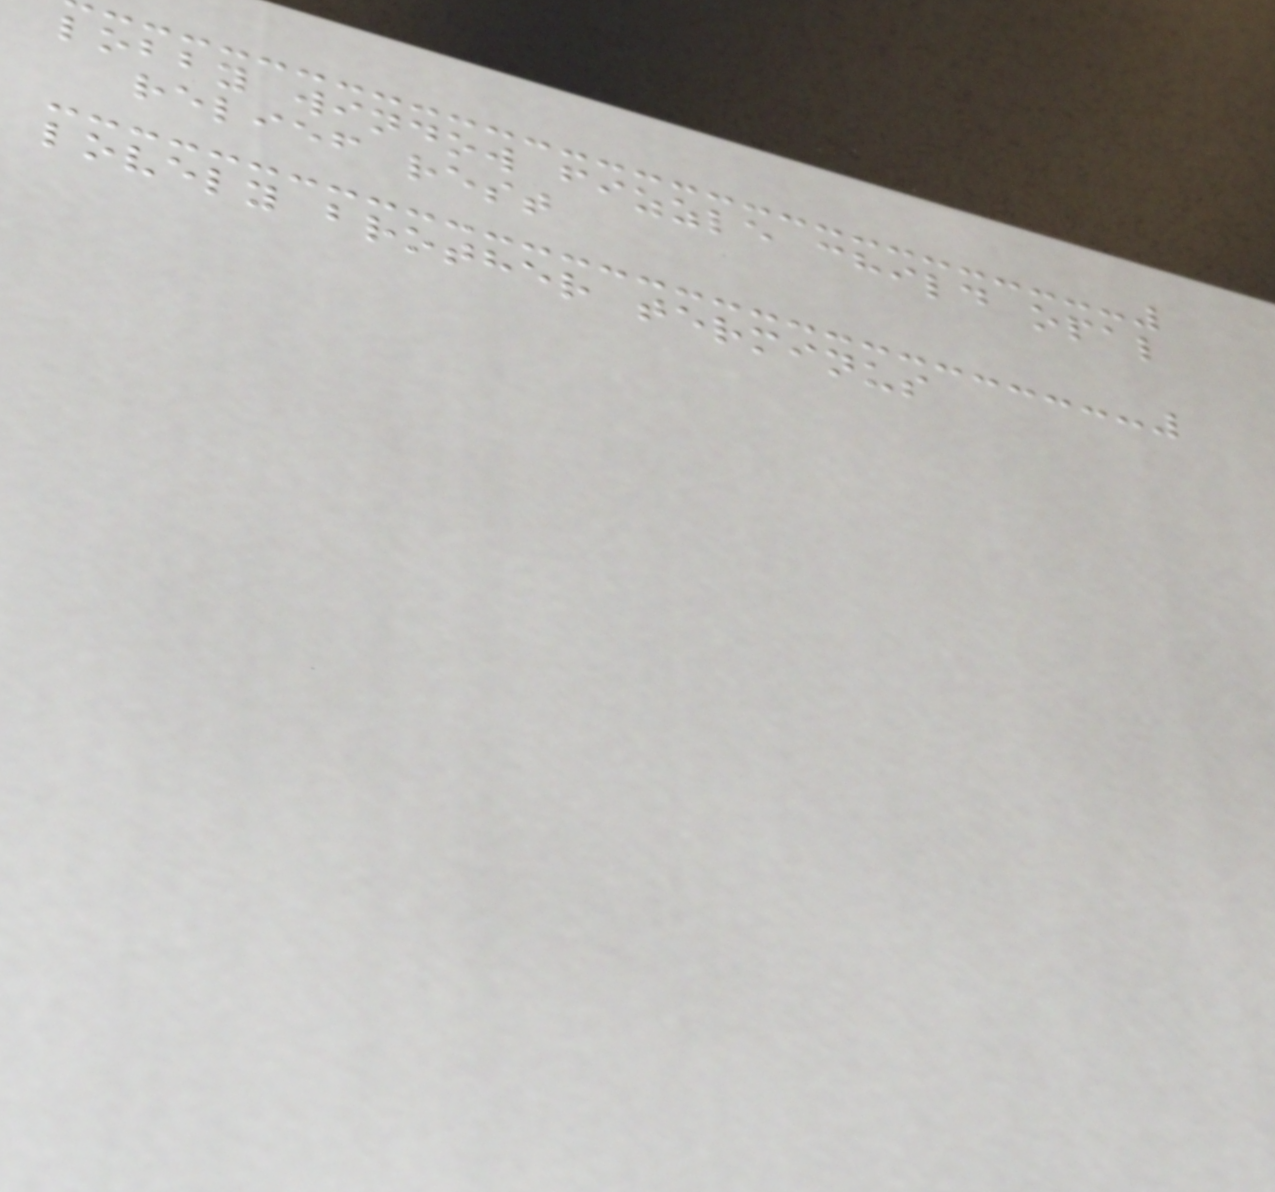lobby window fizzle child opal
relief rest
lovely brother terminus
